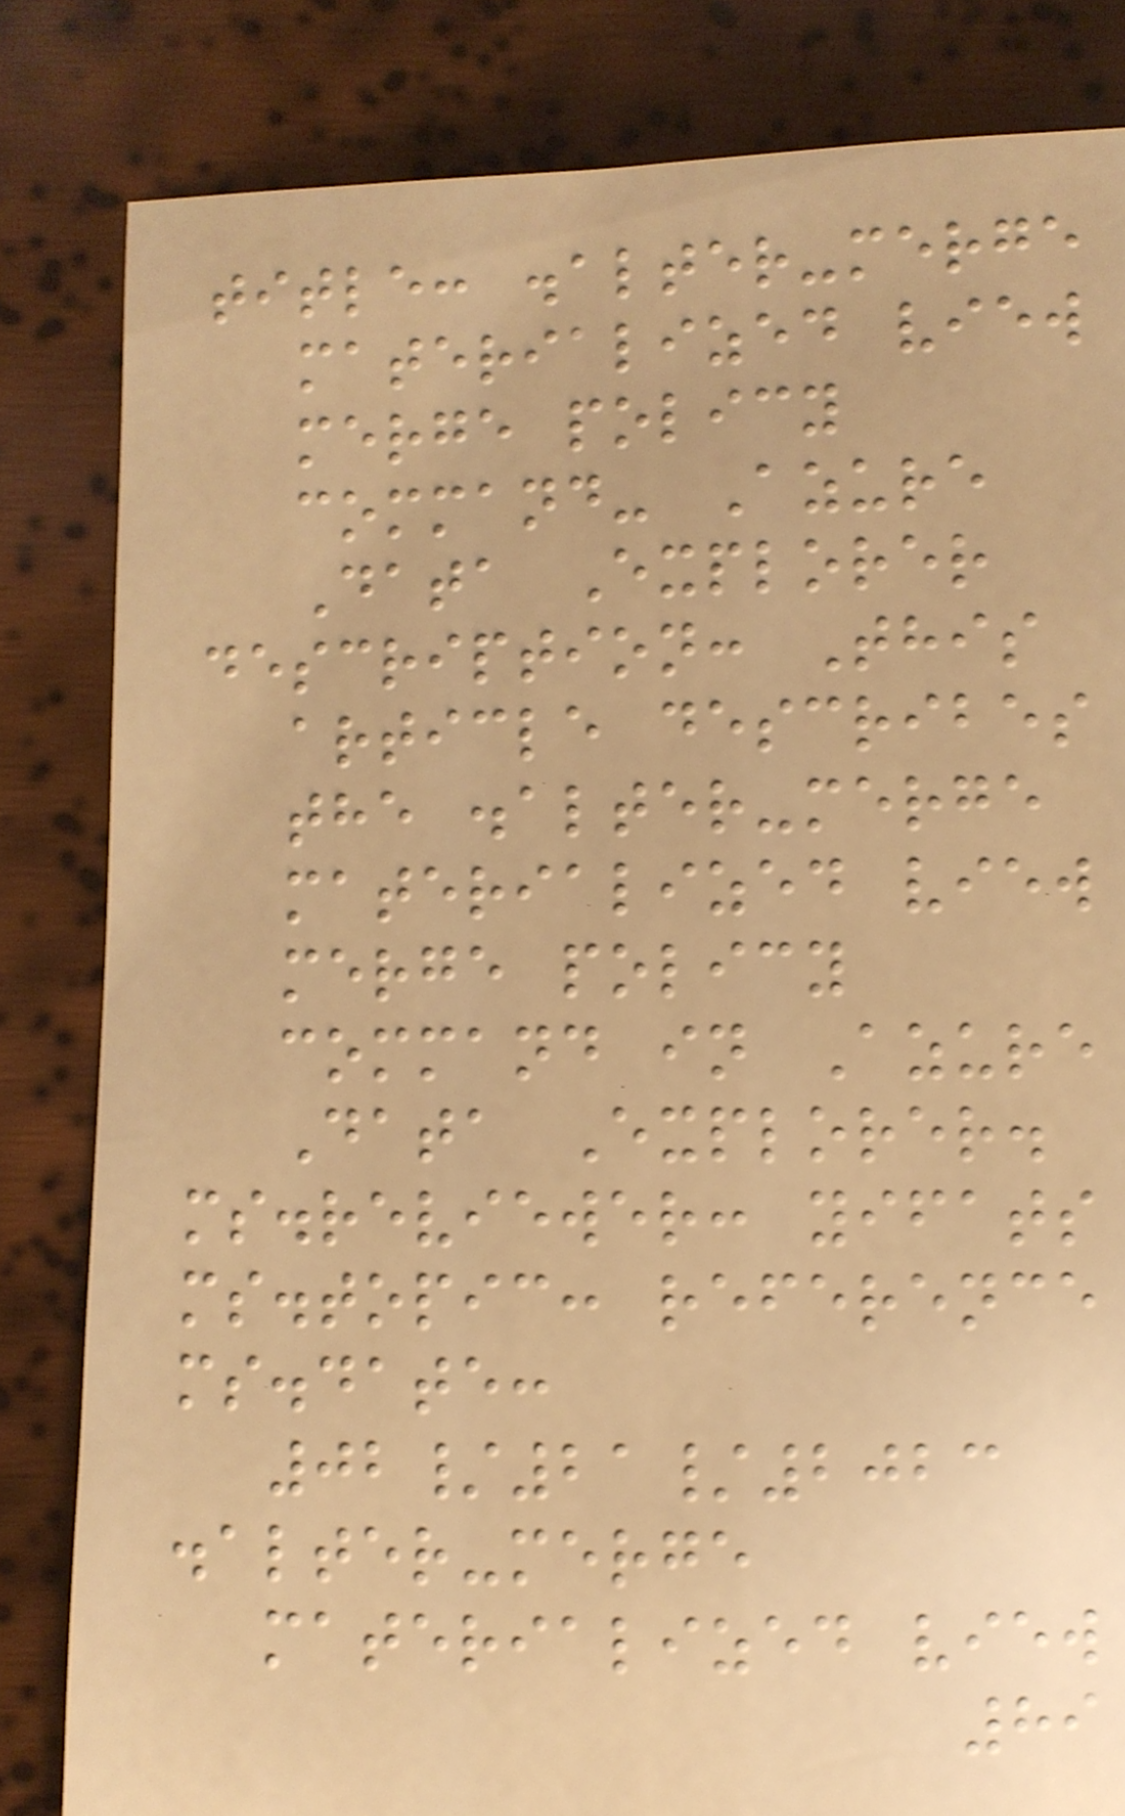title: .alter-merge
materialized view
merge policy
command- Azure
Data Explorer
description: This
article describes
the .alter-merge
materialized view
merge policy
command in Azure
Data Explorer.
ms.reviewer: yifats
ms.topic: reference
ms.date:
02/21/2023
.alter-merge
materialized view
89
